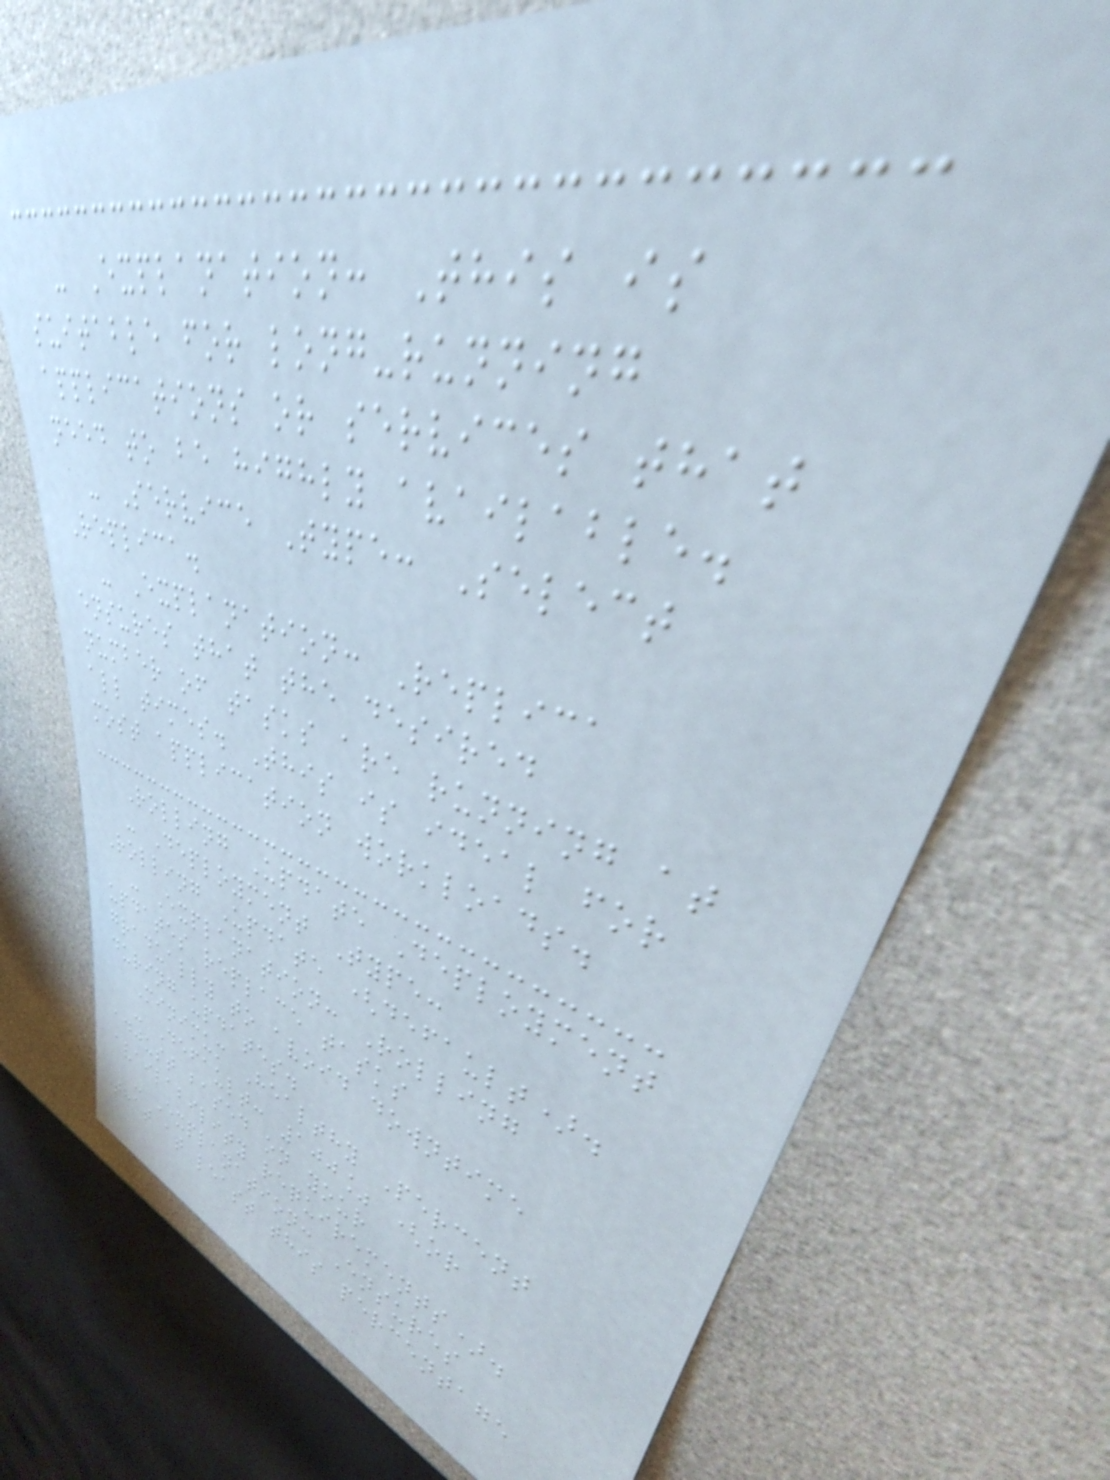- Explanation: This is
suitable for long-running
applications or services that
need to be highly available.
- Service Type: Select
Replica.
- Explanation: Replica
ensures that the desired
number of tasks are running at
all times. This is ideal for
most application workloads.
Rolling Update Deployment
- Deployment Type:
Rolling Update (default).
- Explanation: Rolling
updates replace tasks
gradually to avoid downtime
during updates.
Minimum Healthy Percent
- Default: 100% (or
adjust based on your
availability requirements).
- Explanation: Ensures
that at least this percentage
